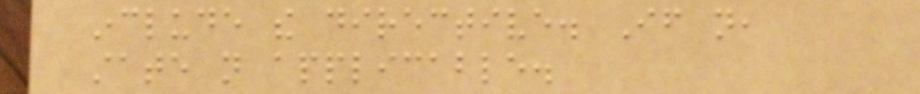include the directive. If not,
state not applicable.
